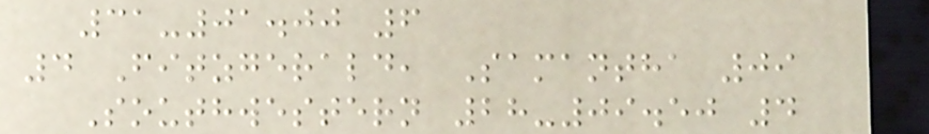31-01.00 6
4 Fitzgerald, Samantha 09
Southwestern 28-09.50 4
